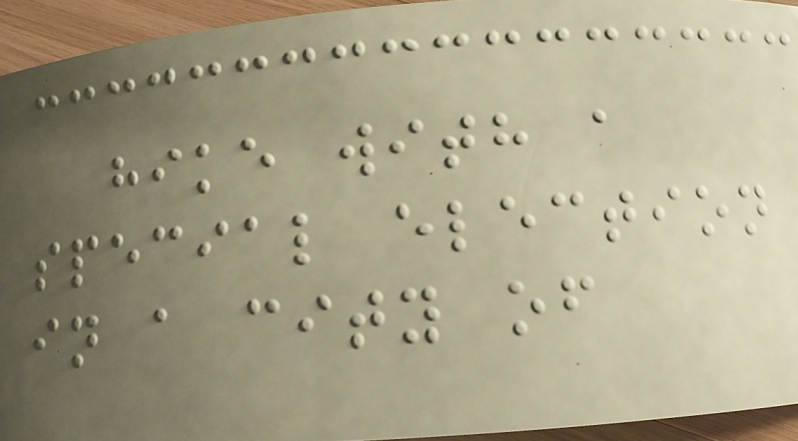hike with a
special election
in a city of
